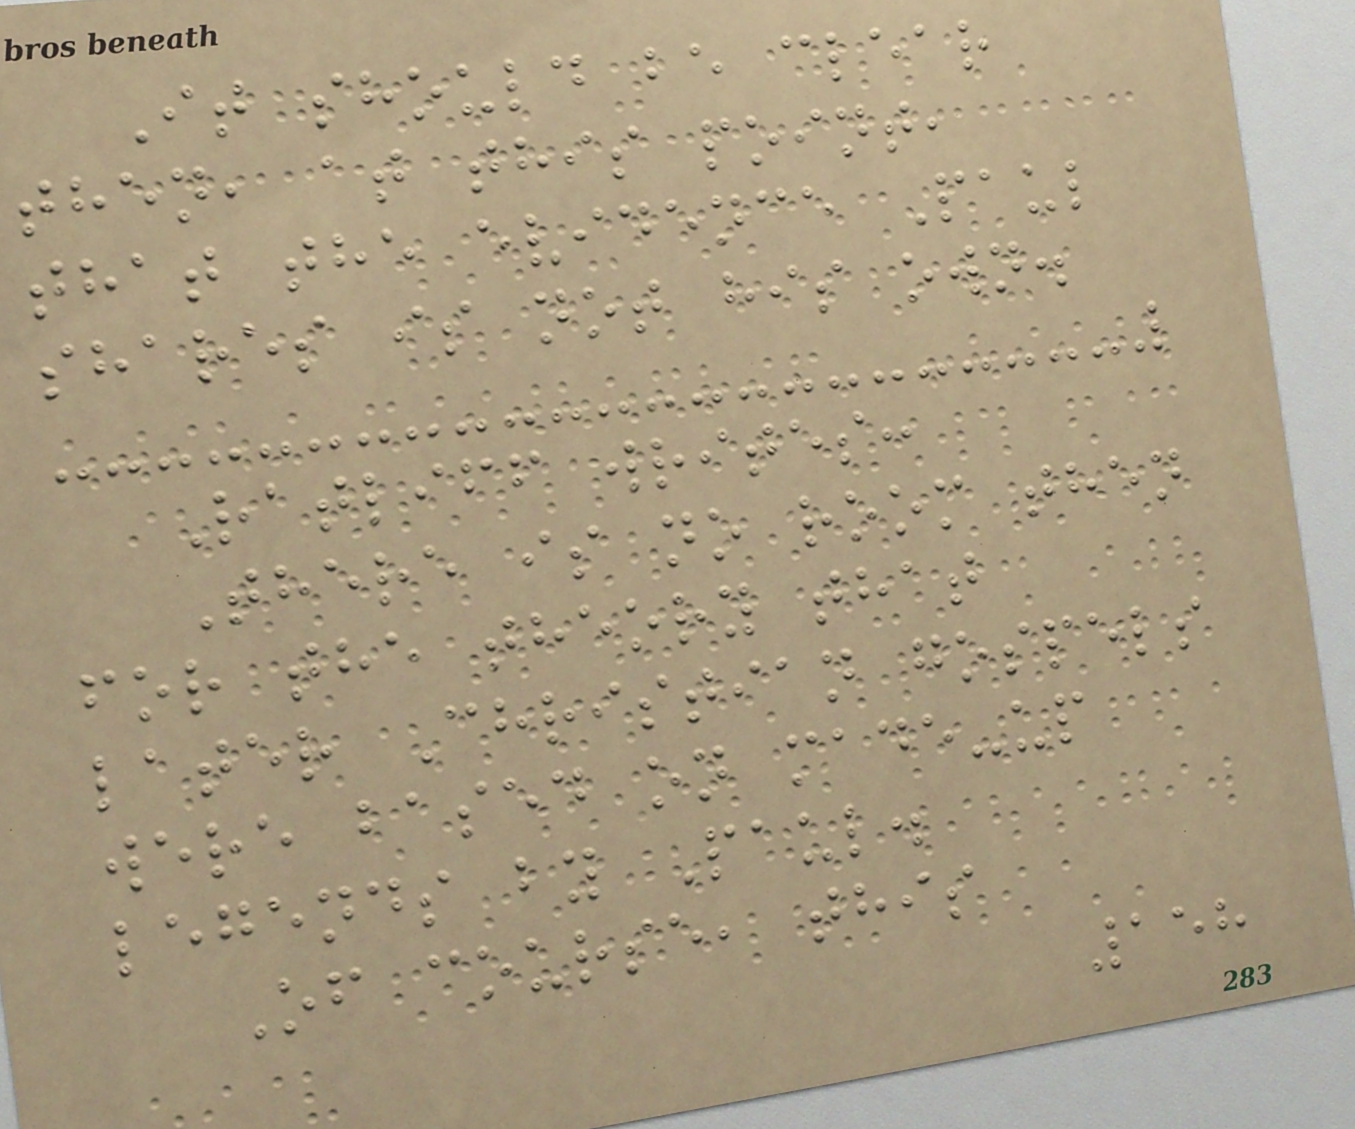It should be clear
then, at this point,
that the evidence Paul
shares is not his own.
Ratliff writes:
There is no room then
for the theory that
later Christian gospels
were based on made-up
legends by Paul.
Of course, this
158
